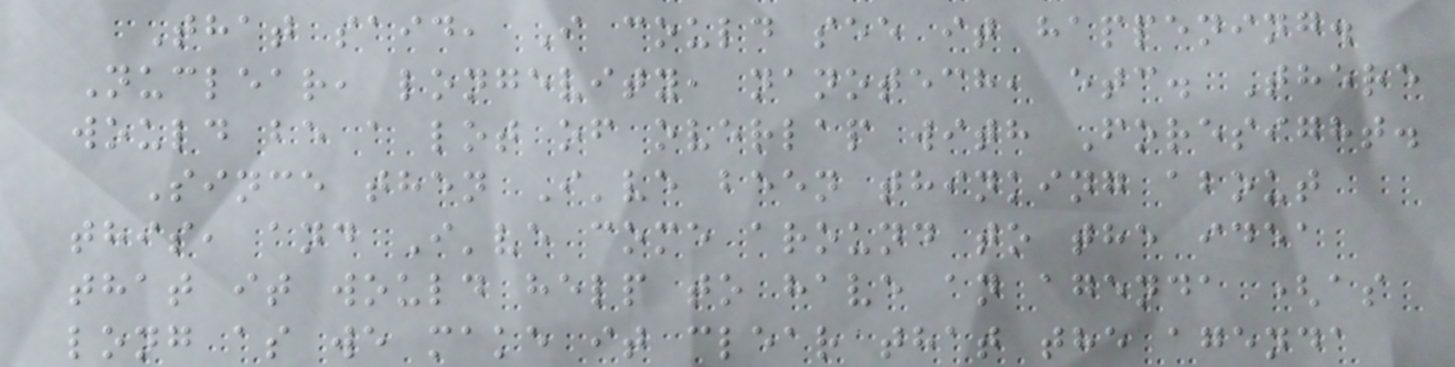That said, I could see it happening.
Nuclear, longevity, nanotech, etc. There
would be a lot of overlap with Foresight.
Since then I've been thinking about
this, and I've come around to the idea
that it would help to have an agenda (as
long as we make it clear that the agenda
